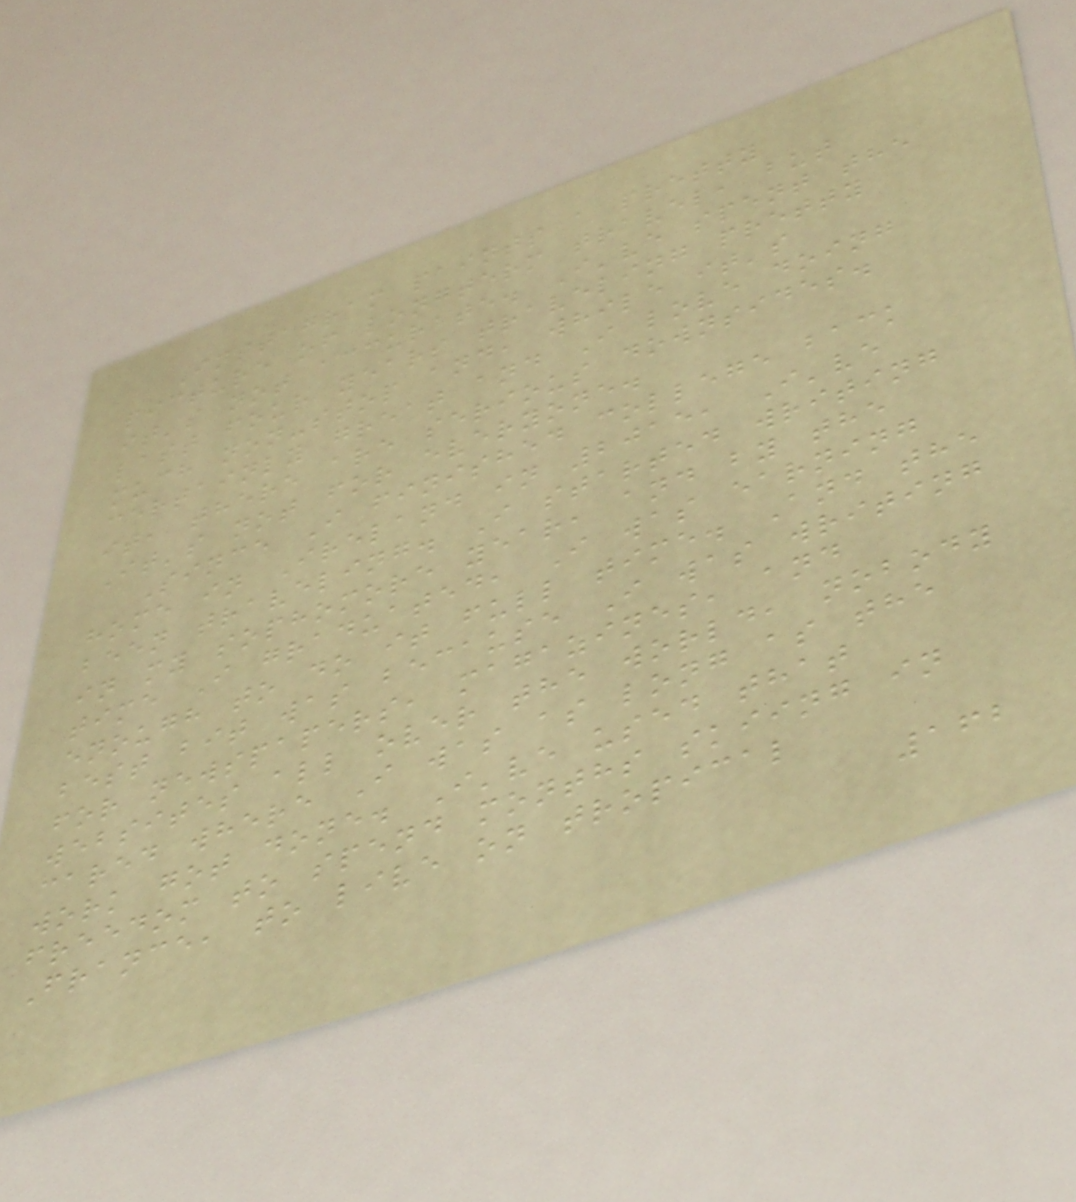Instagram paints a pretty
picture of longterm travel, but
it's not accurate. I've spent the
last four years traveling pretty
much non-stop and, while it's
certainly great and I love doing
it, there are serious downsides.
It's not for everyone.
Since I finished college back
home in Ireland in 2015, I've
been traveling. I started writing
in my sophomore year, and by the
time I graduated, I was earning
enough to do it full time. And the
best bit was because I was writing
for newspapers, magazines, and
websites all over the world, nobody
cared where I was as long as the
work got done. I've used that
freedom to spend months skiing in
France, to live on tropical
162
